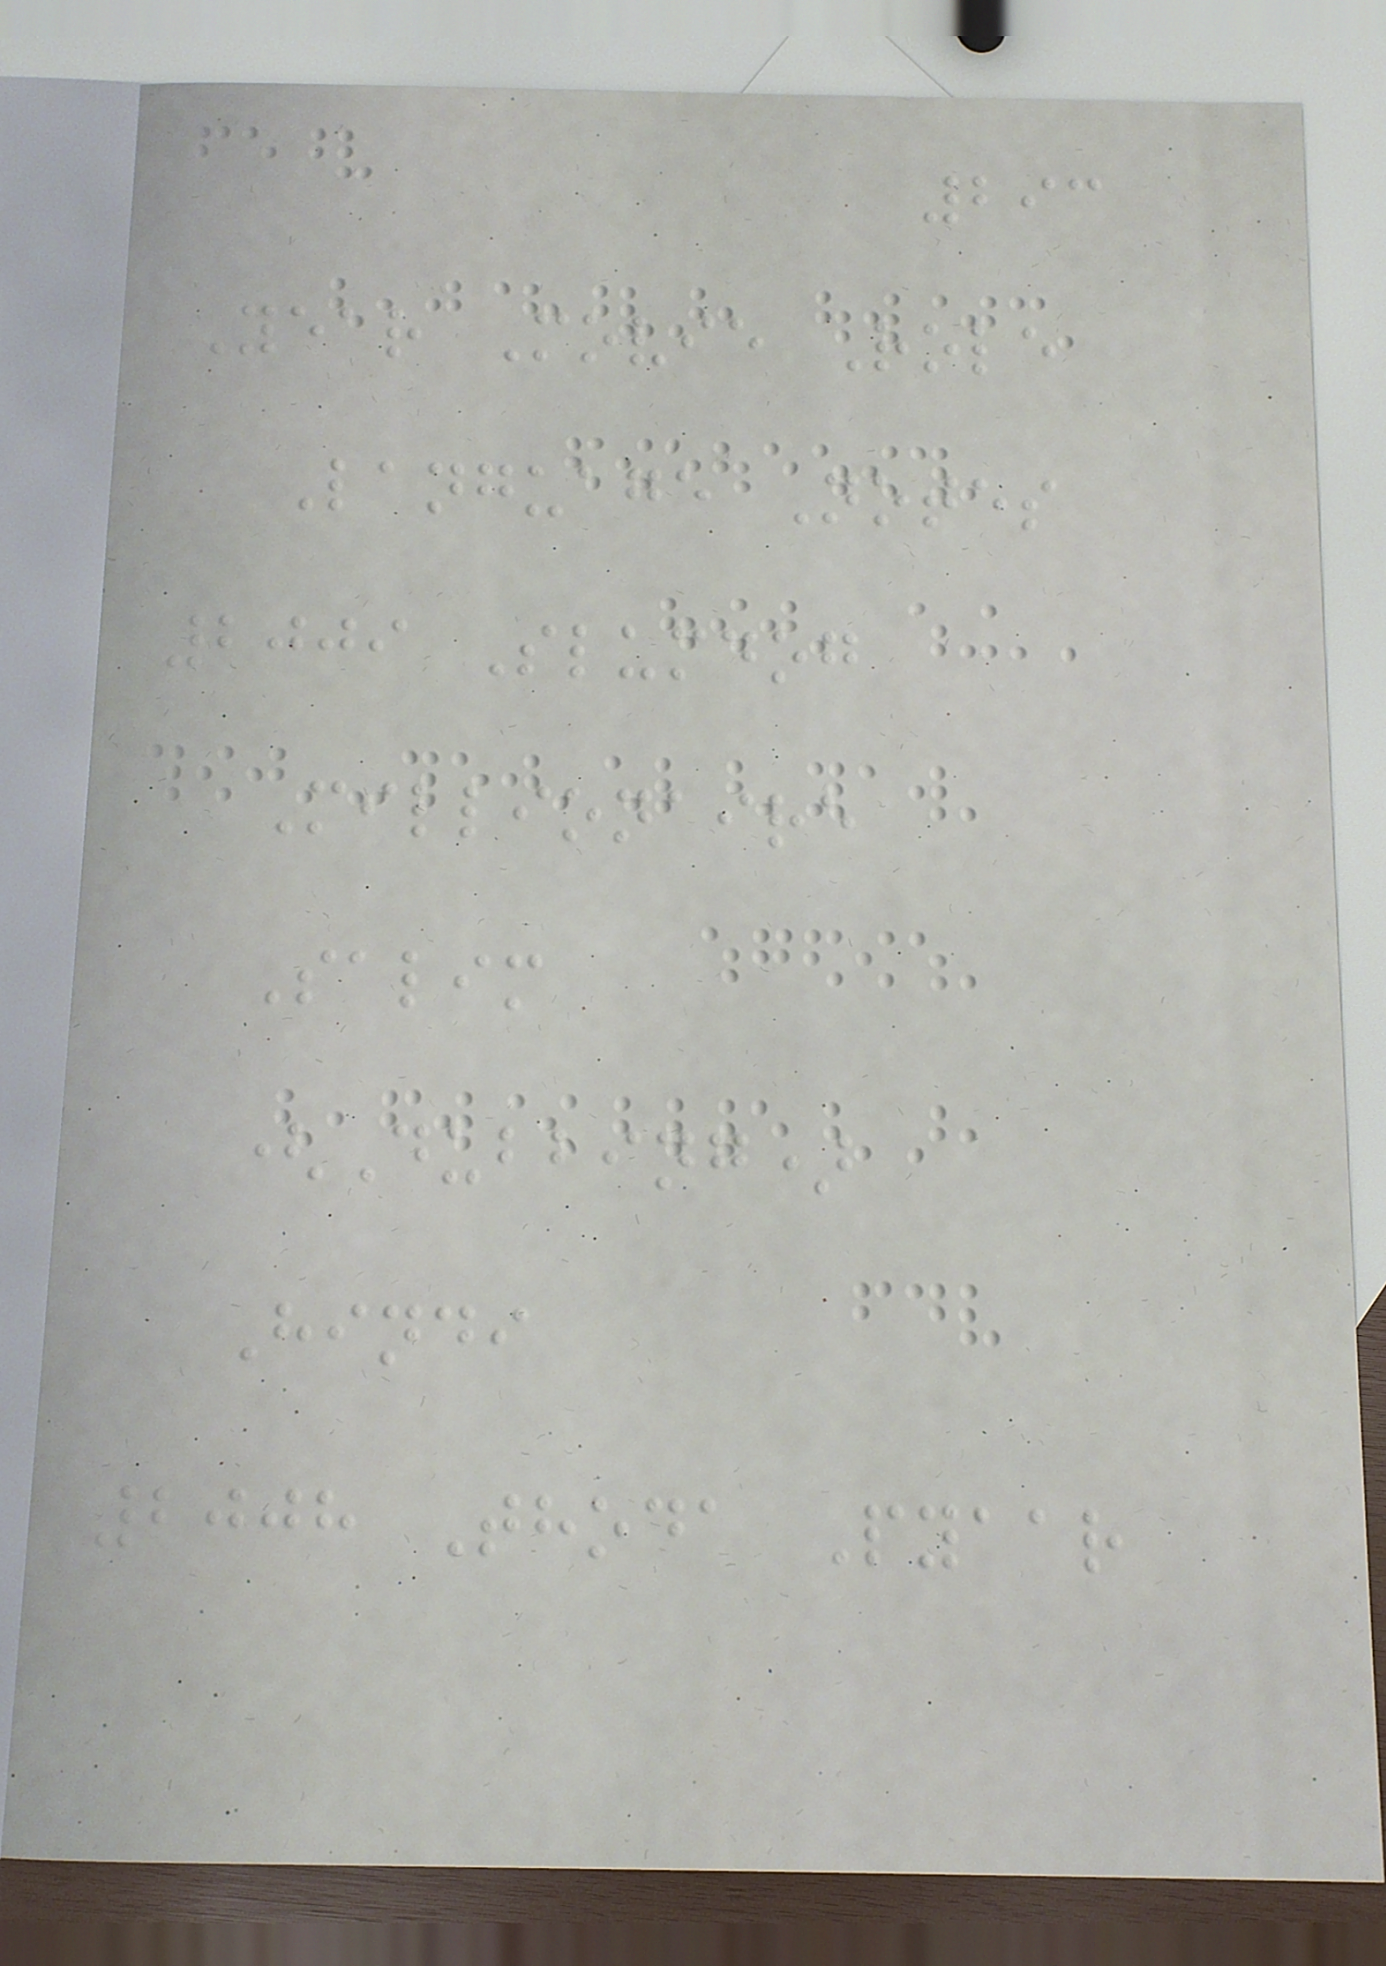293
Year Movie Role
Language Notes
2009 Slumdog
Millionaire
Salim
(Dubbing)
Hindi
2008 Thoda Pyaar
